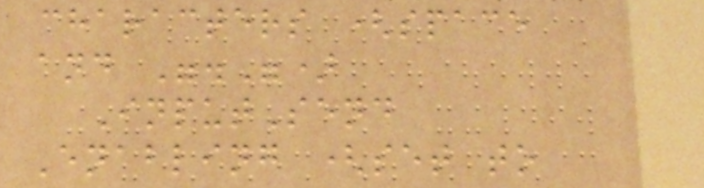characters (space
and ".")
InputSend
Enabling (set to
